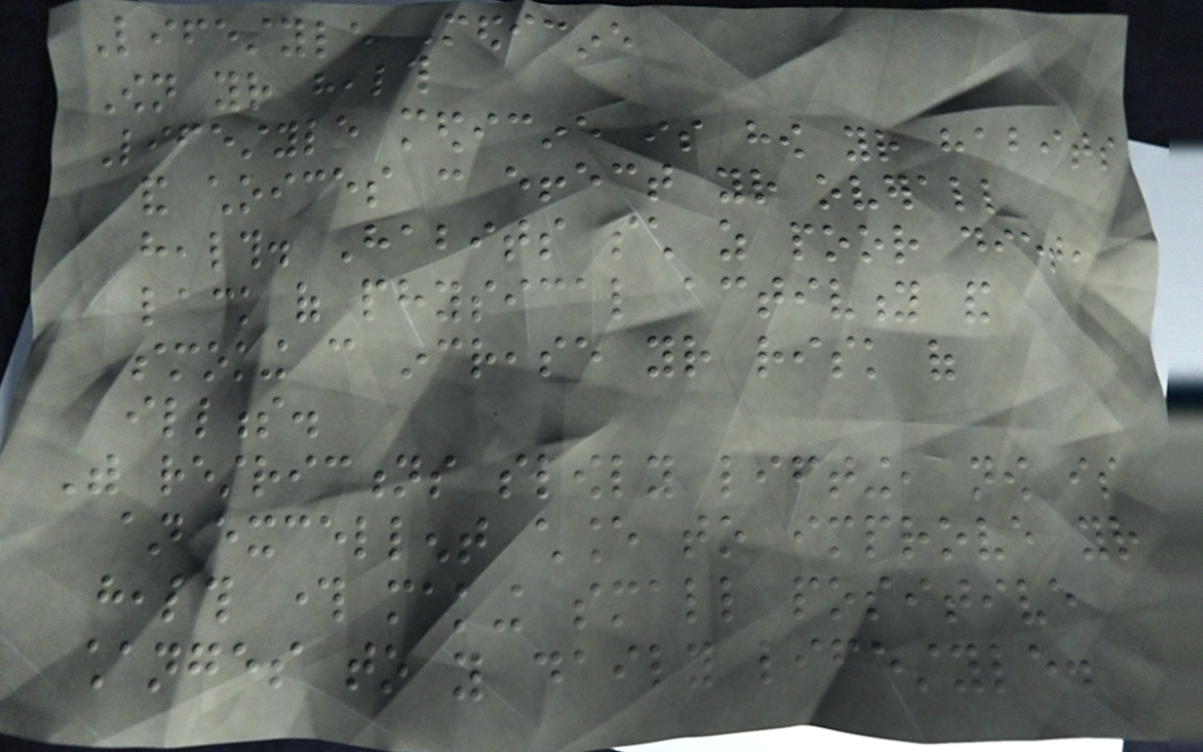Lifestyle Medicine
Own your health
Lifestyle medicine is how your habits
and choices can effect your overall
health. Habits such as poor diet,
lack of physical activity and
smoking can increase your risk of
illness.
With restrictions slowly lifting, now is
an excellent chance to improve your
health through making small positive
changes to you daily lifestyle.
